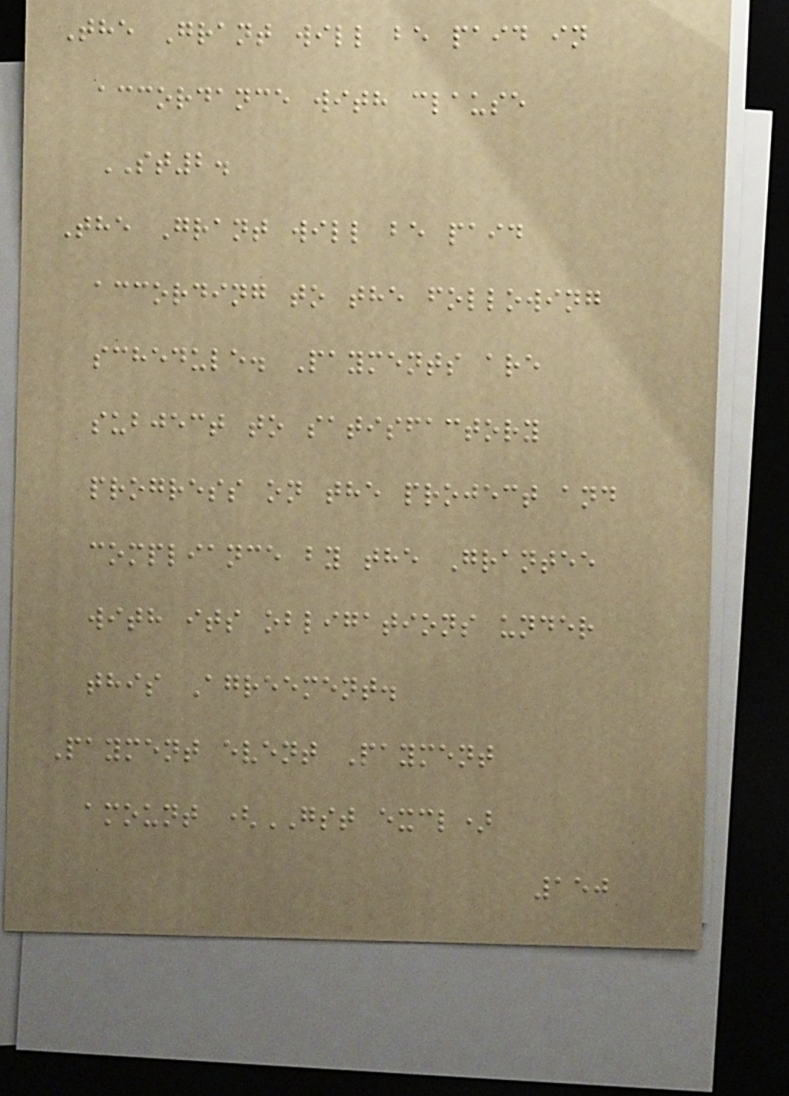The Grant will be paid in
accordance with clause
ST2.
The Grant will be paid
according to the following
schedule. Payments are
subject to satisfactory
progress on the project and
compliance by the Grantee
with its obligations under
this Agreement.
Payment event Payment
amount (GST excl)
150
